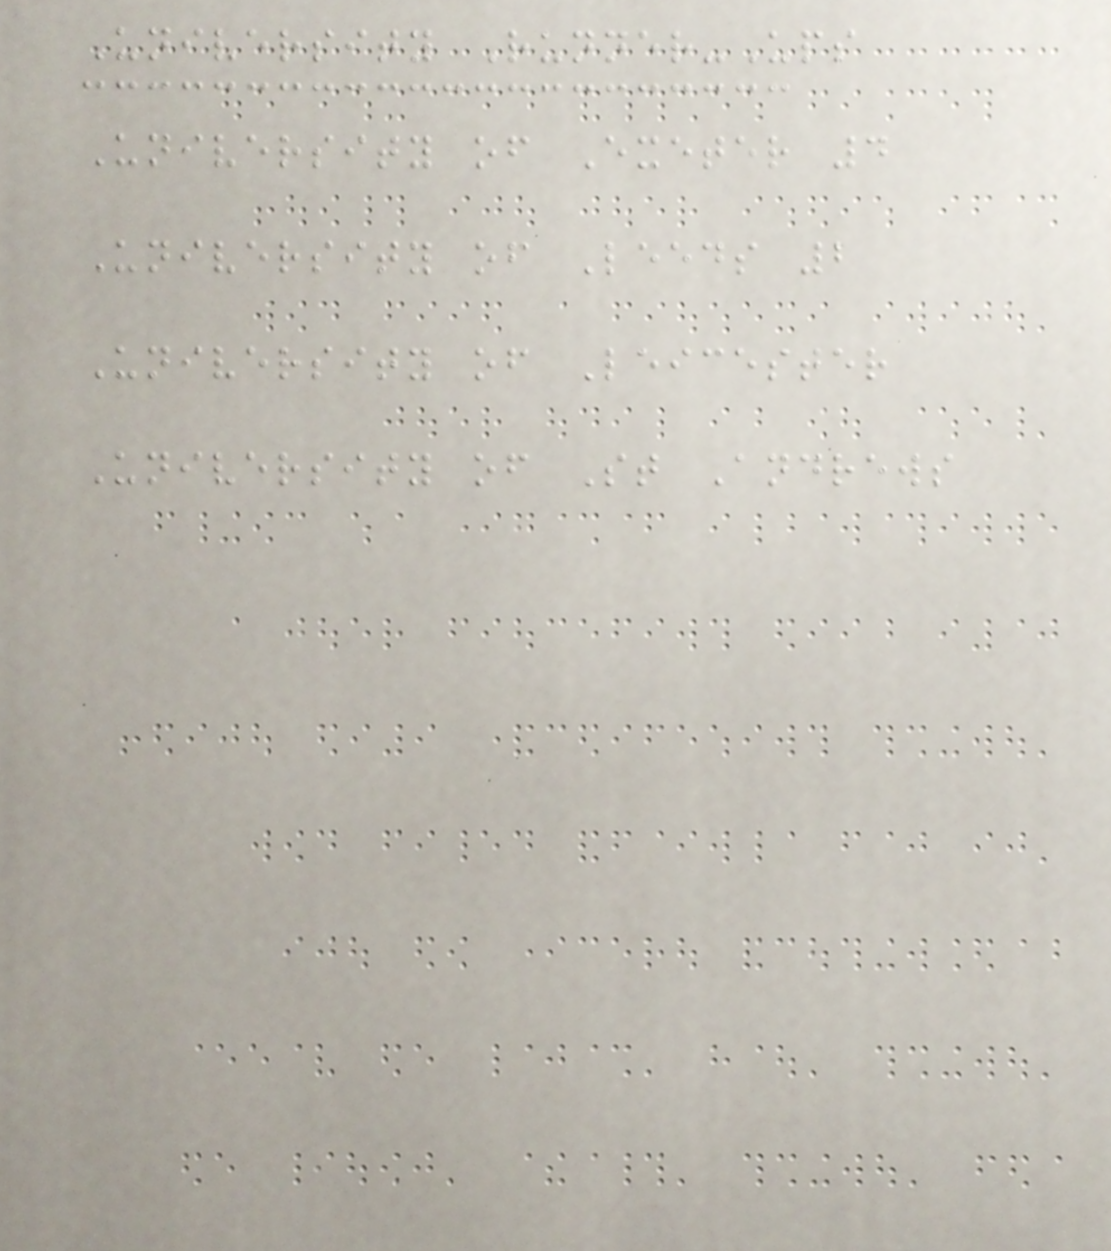University Runner-Ups
University of Exeter 4
University of Leeds 2
University of Leicester
University of St Andrews
